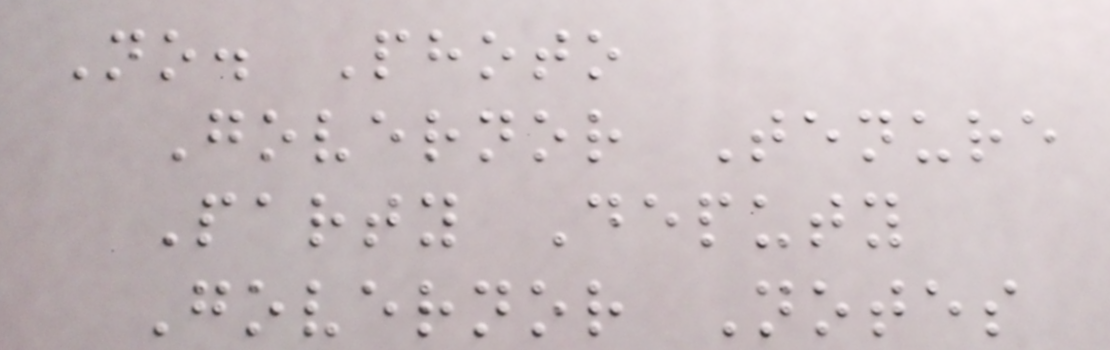No. Photo
Governor Tenure
Party Deputy
Governor Notes
